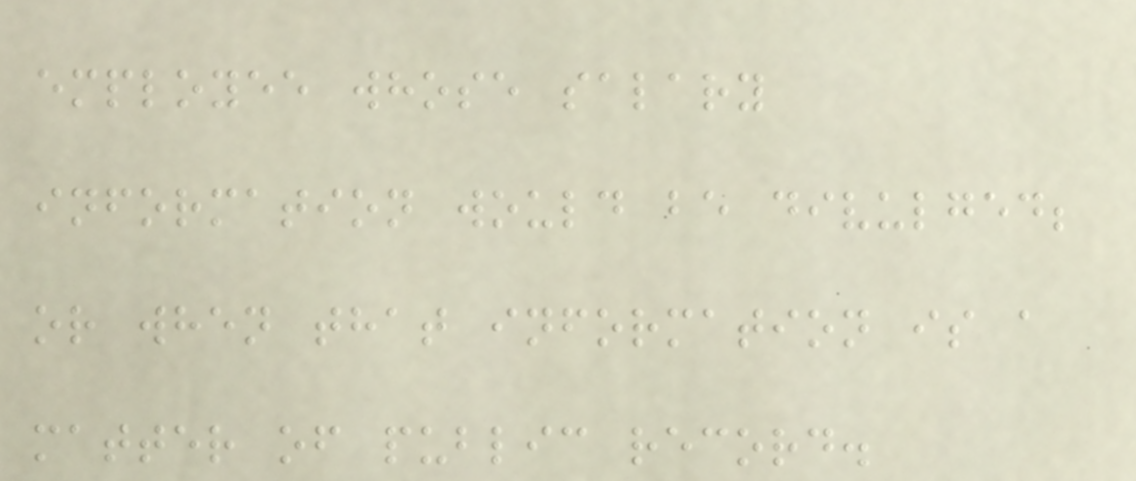employee whose salary
information would be divulged;
or when that information is a
matter of public record.
